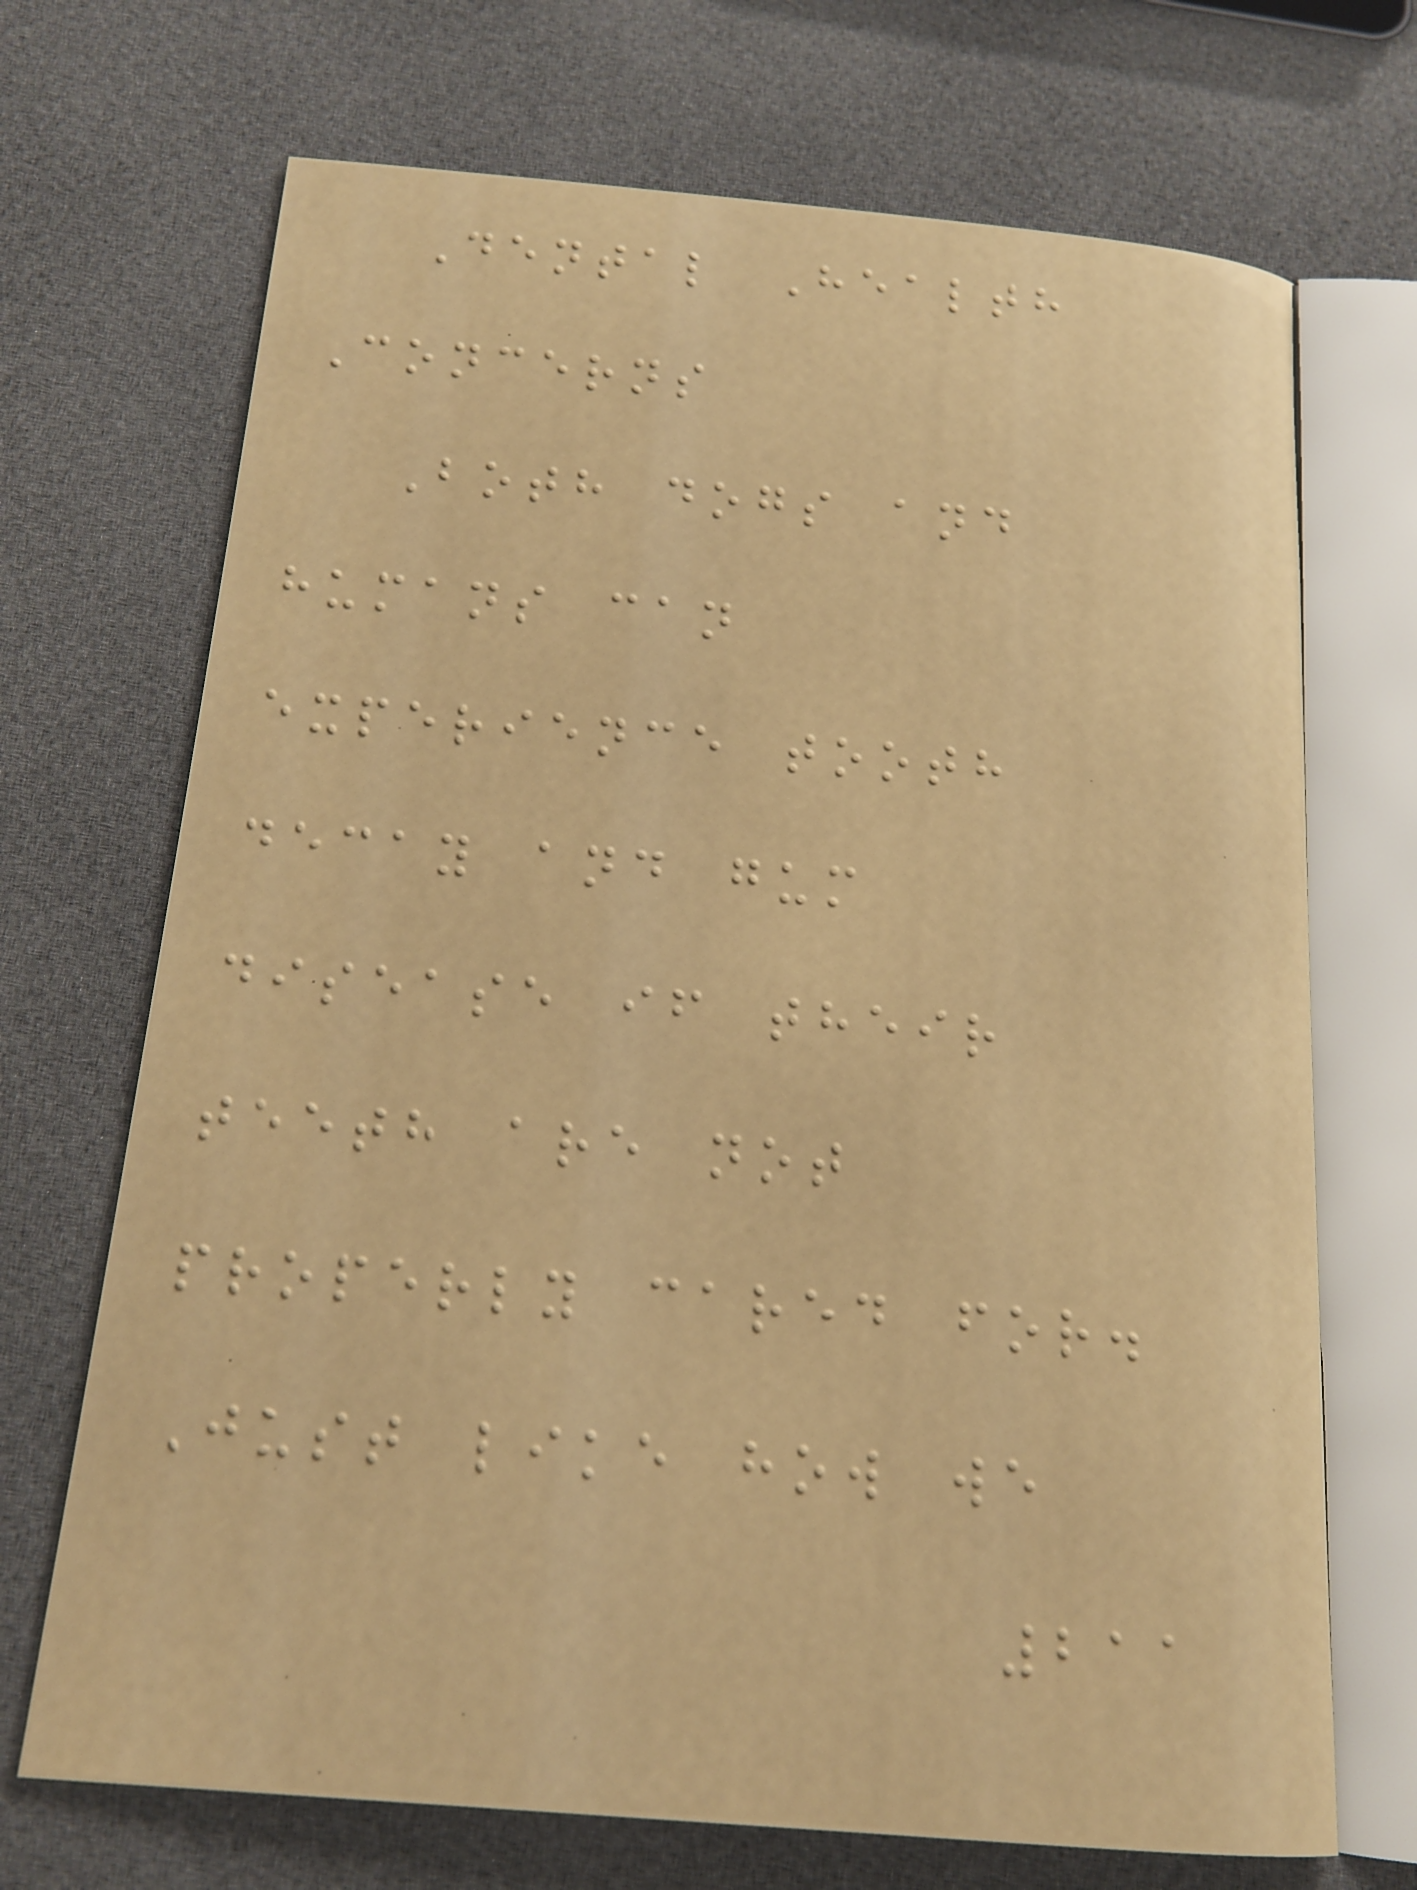Dental Health
Concerns
Both dogs and
humans can
experience tooth
decay and gum
disease if their
teeth are not
properly cared for.
Just like how we
211
